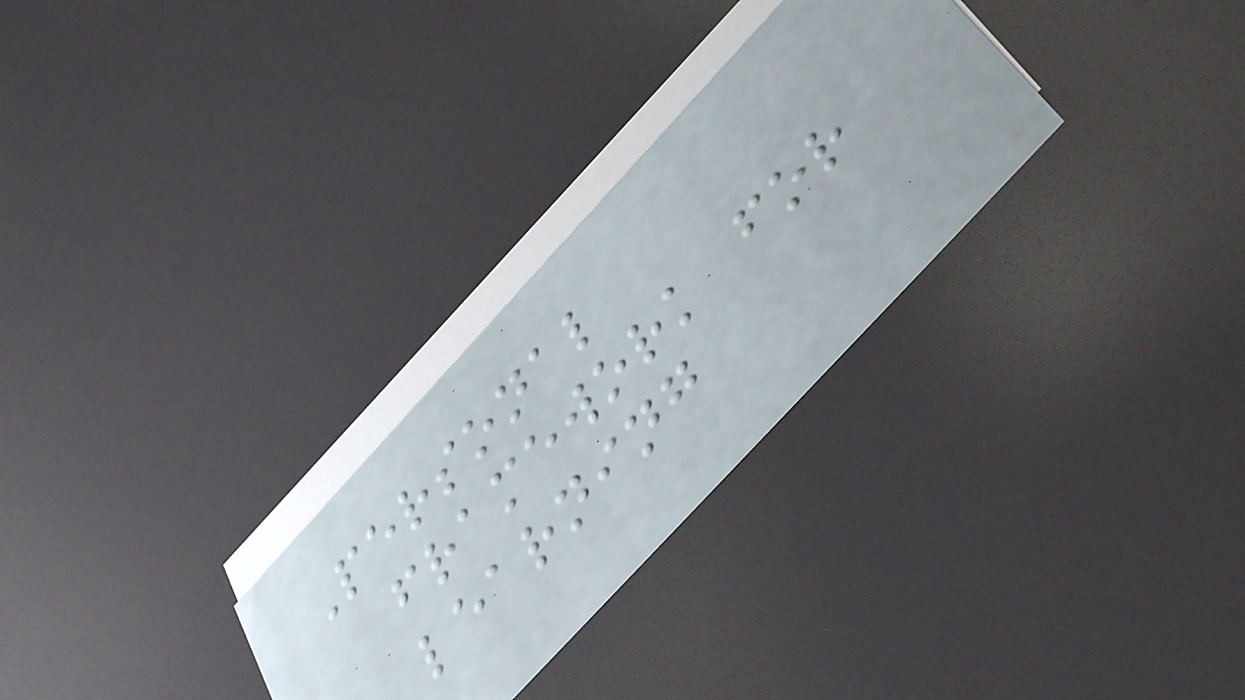Personal
framework for
learning
